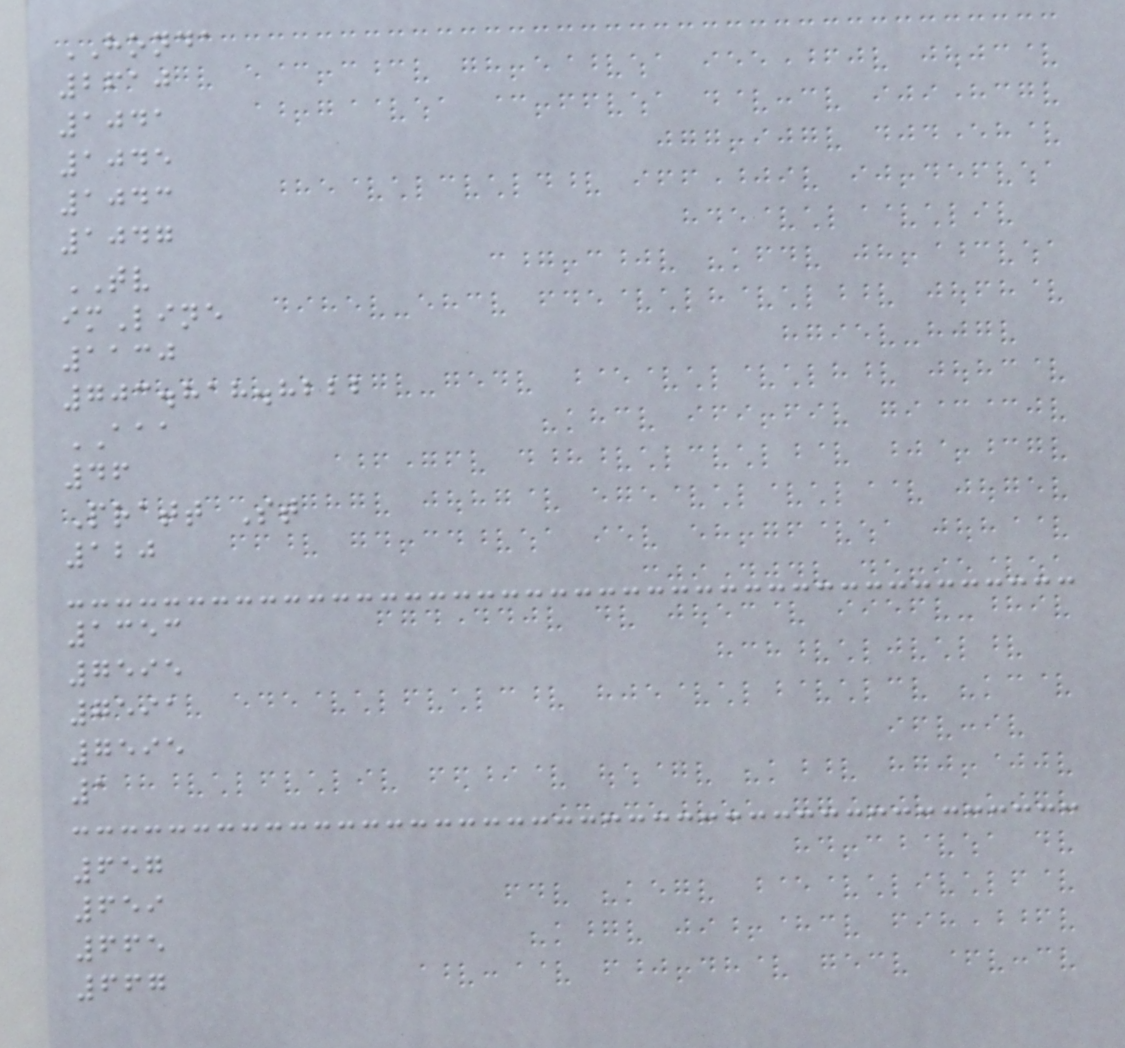HONDA
2610
1041
1045
1043
1047
TV
imLine
1130
703.818.8222
AAA
46
Pratt St
120
1353
7595
7591
7595
1
657
659
665
667
